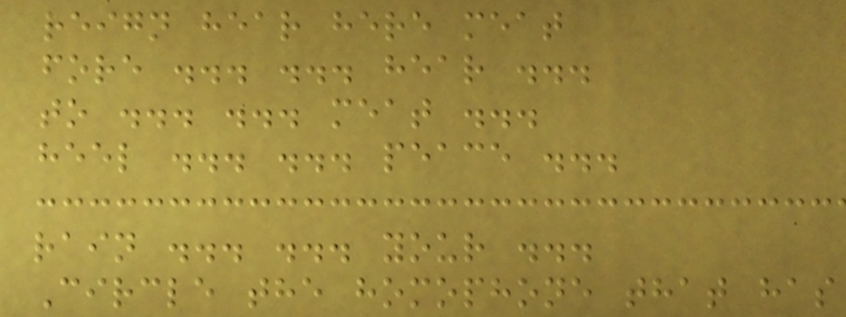reign hear here meat
fore ... ... hear ...
to ... ... meat ...
heel ... ... peace ...
rain ... ... your ...
Circle the homophone that has
